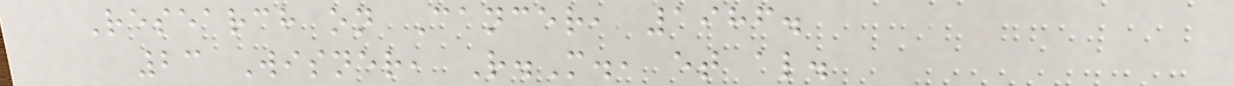Research on Cancer, 1986.
23 Wisner, R.M., et al.
